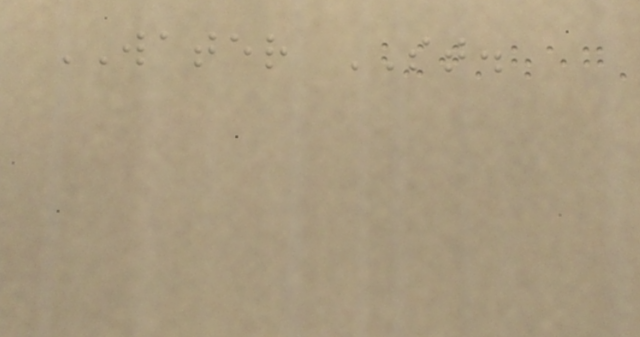WATER ST.
